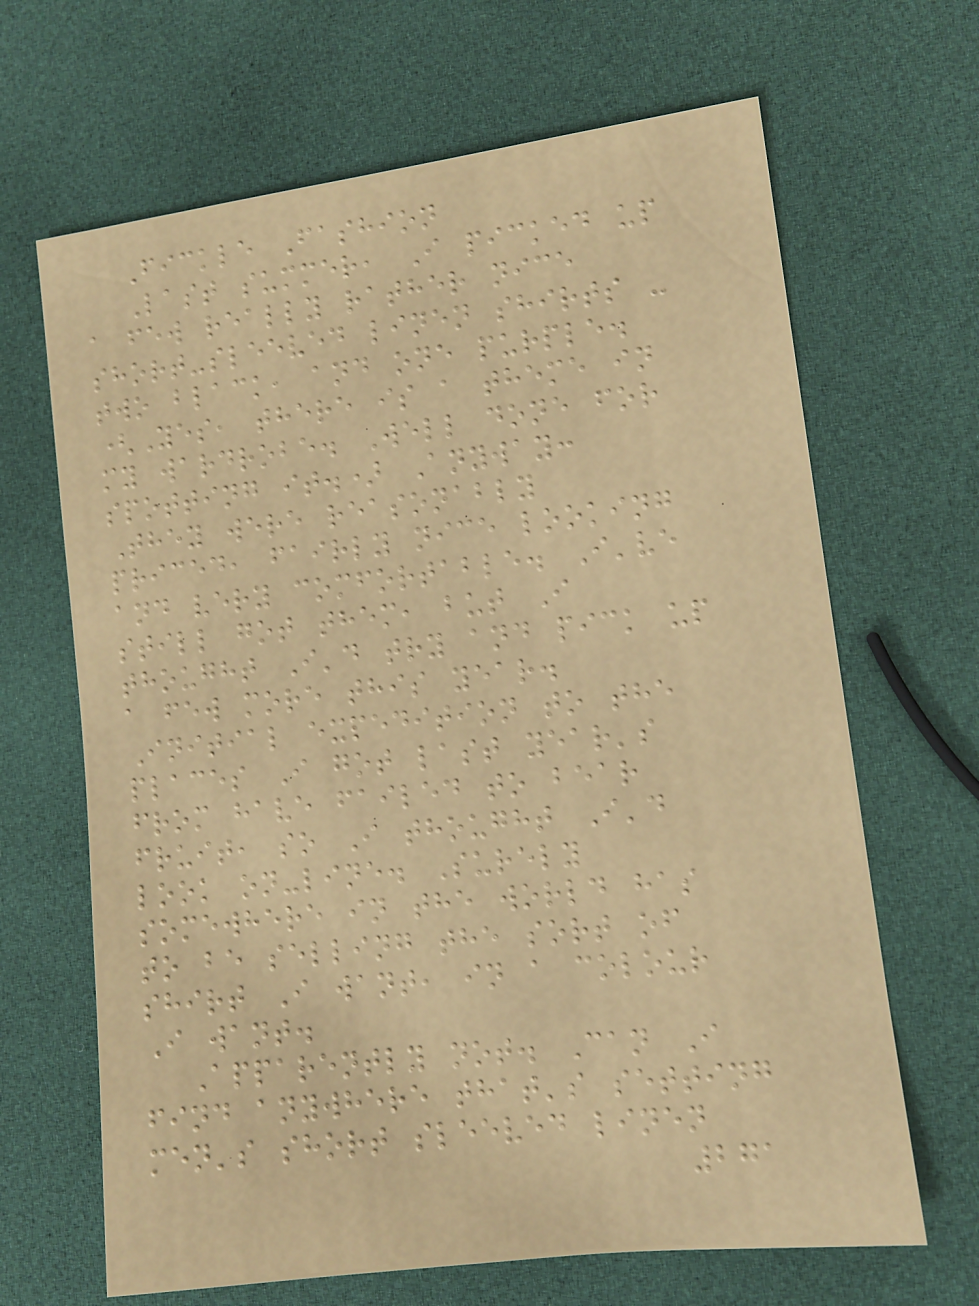Fickle Fashion
Last summer, I picked up
a few really rather nice
short-sleeved linen shirts -
two black, and one purple.
(Yes, there is a theme in
my wardrobe. Well done for
spotting it.) Anyway:
They were reasonably
priced, fairly nice looking
and very comfortable. I've
still got them, but I
thought I'd try and pick up
a few more this year.
Initial expedition to the
places I got last year's
from have failed to bear
fruit, so I thought I'd
look on-line. Surely
somewhere in the world has
to be selling the sort of
shirt I want, in a colour
I want.
Apparently not. Can I
find anywhere that's setting
men's short sleeved linen
271
